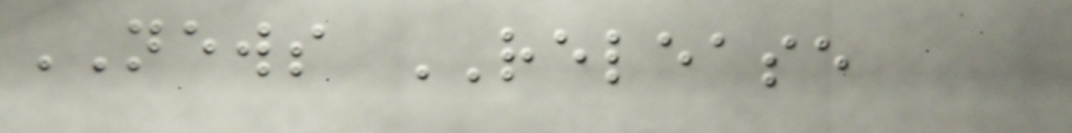NEWS RELEASE
